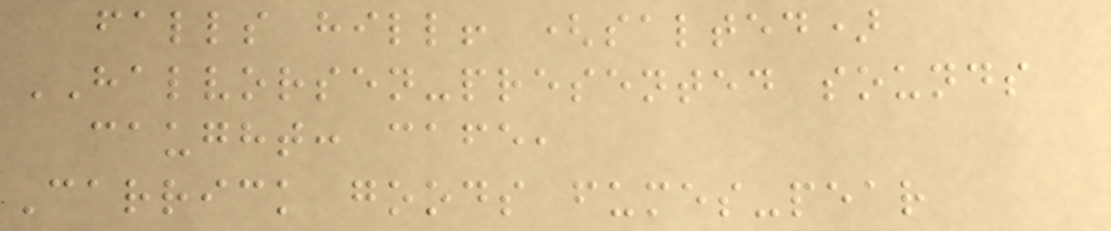falls hill! (salted)
HALVORSEN-presented sounds
caught: cafe,
Carrick goods fumes-pear
